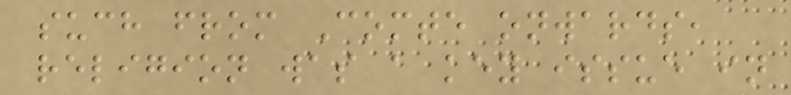such from Comte onwards,
religion was a key issue in
